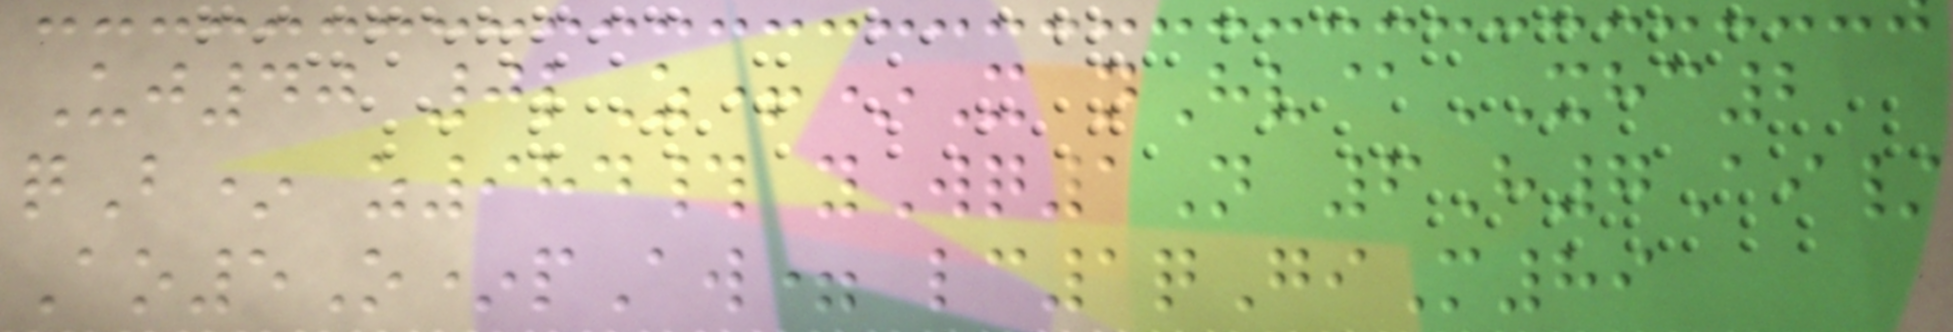Uj40 0lZ+*X nHv@XHC2
qB* z984# yWq1N 6H7Ai/
Ao5O*pAw= lc1qGiM89
